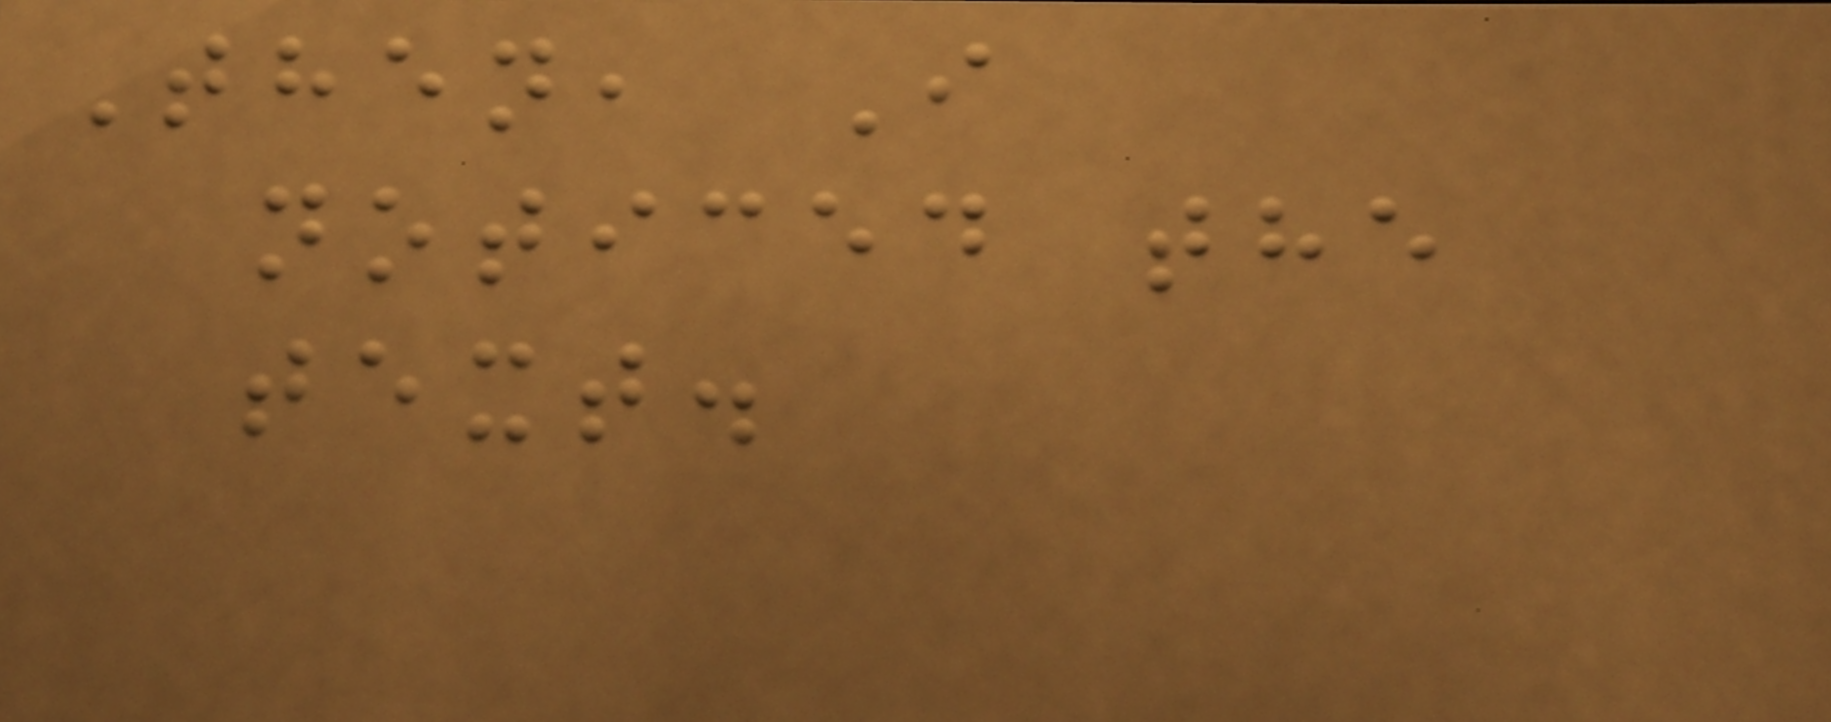Then, I
noticed the
text.
